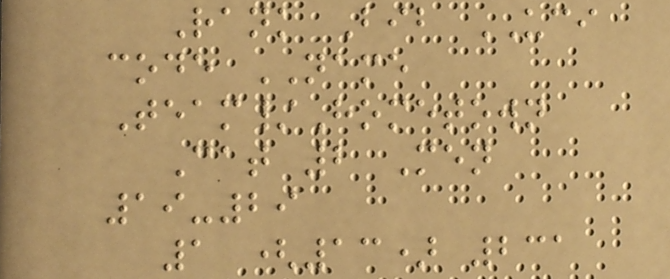Rank Bib UCI
code NAME
Team/Hometown
Cat 2 Men
19-29
1 (13) 231
